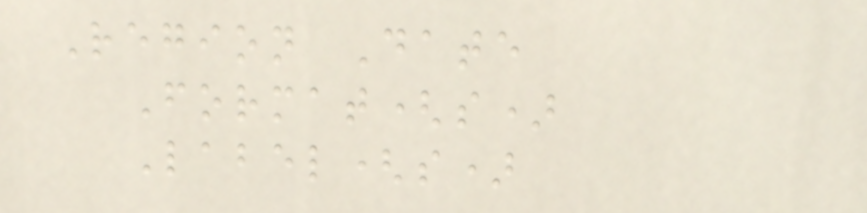Region Date
Format(s)
Label(s)
